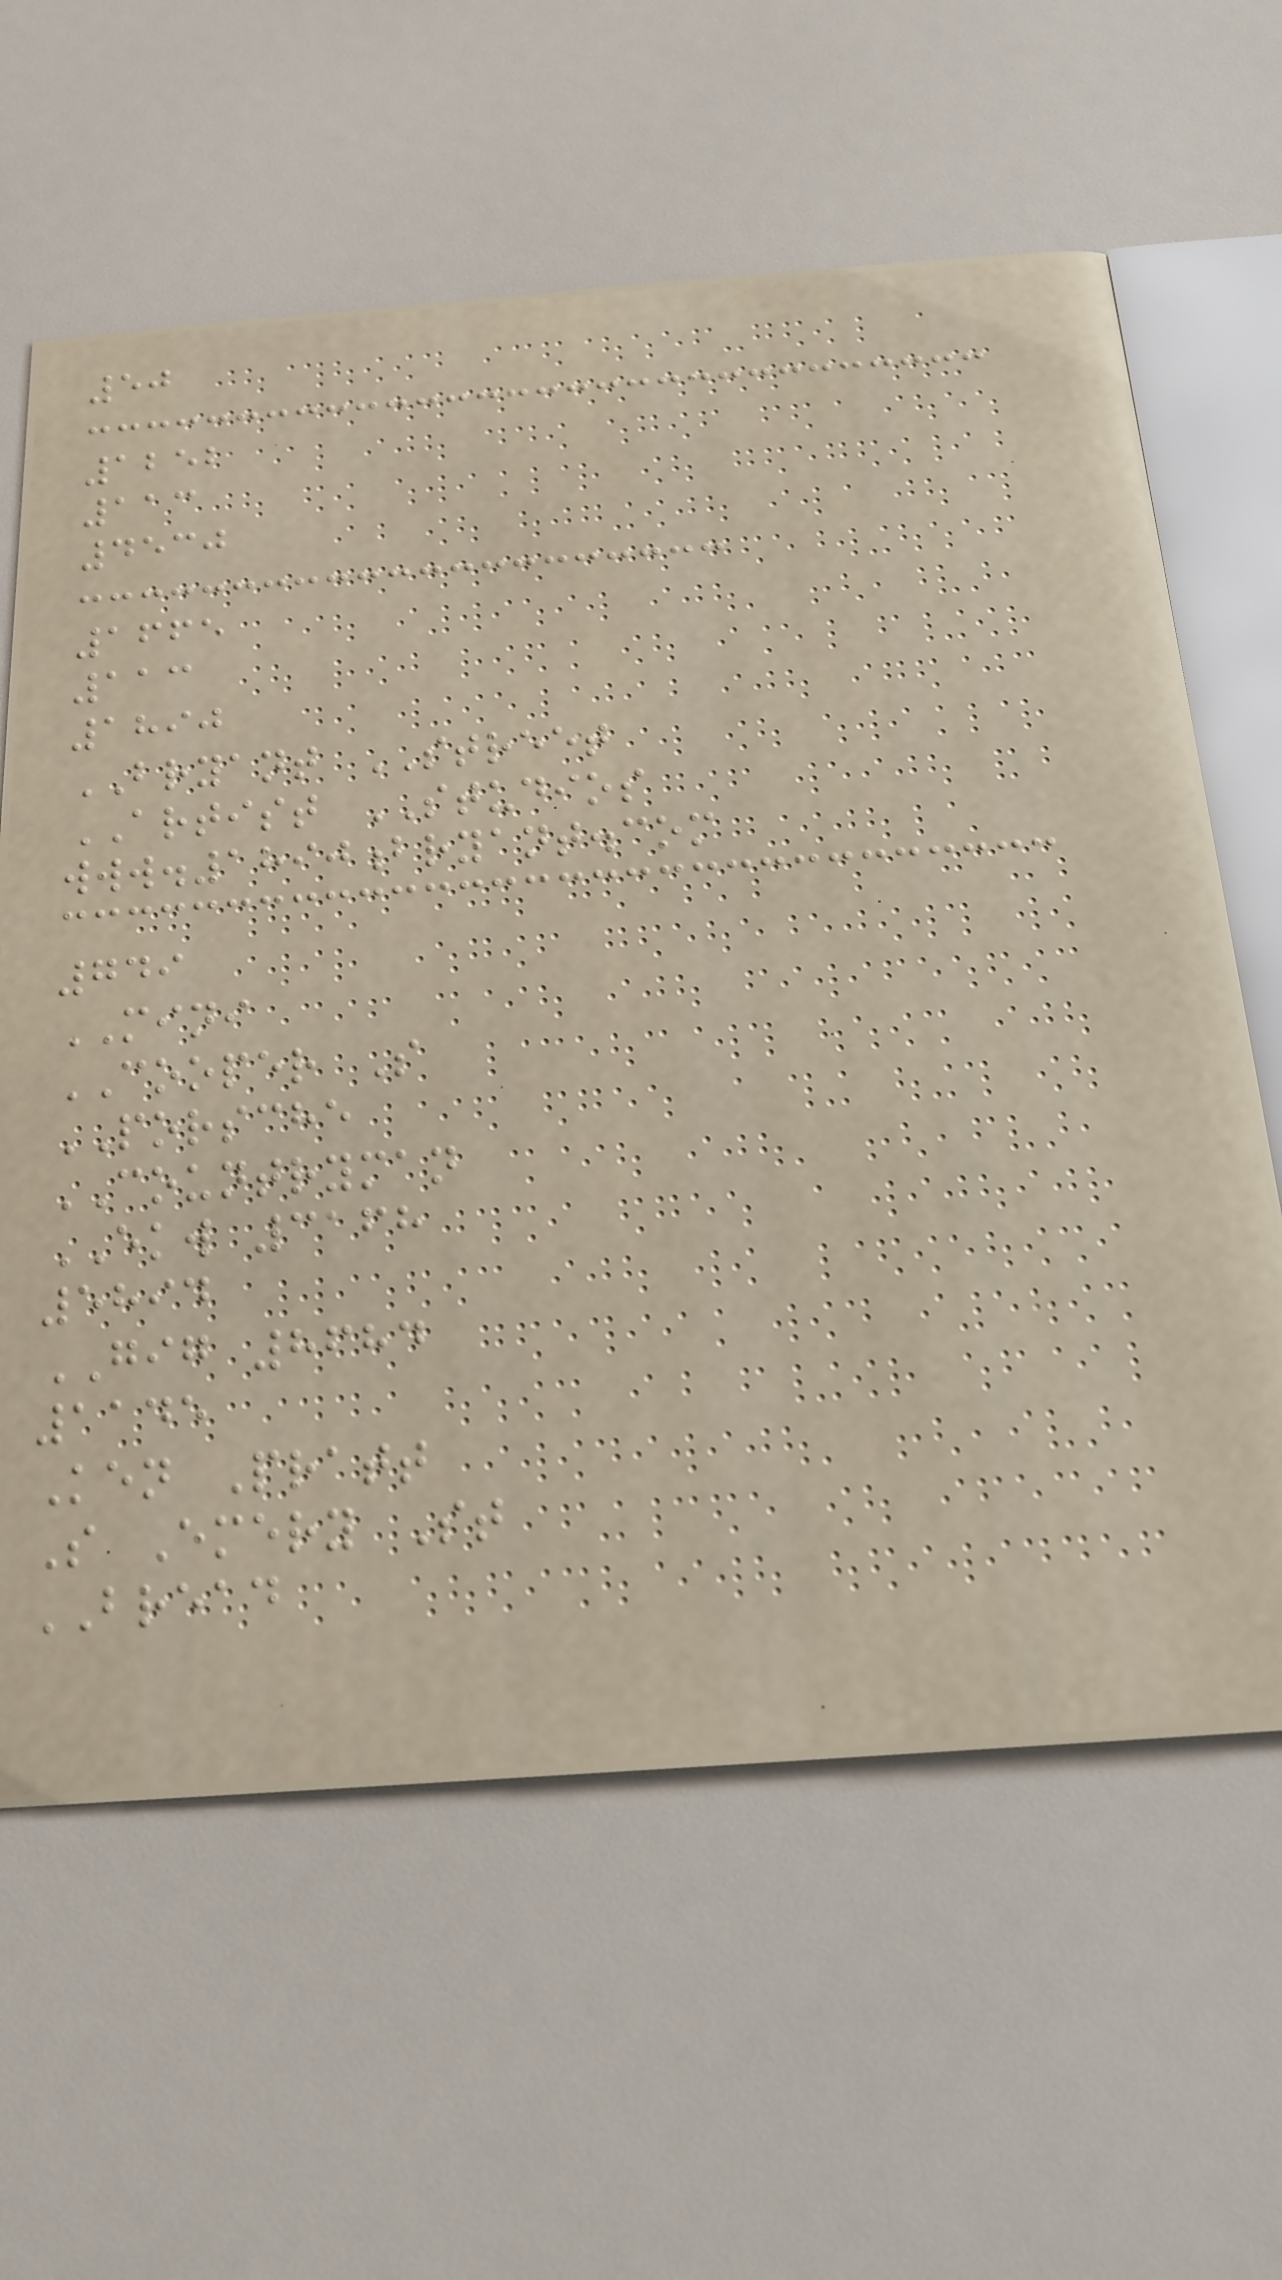50
1252
113
4530
1665
113
1890
BRYANT STREET
ARTIST STUDIOS
www.1890bryant.com
749
MINI
COOPER S
PORSCHE
COUNTRYMAN
EKW 3168
5894
GIG 8684
1145
Ken Pratt
S Emery St
BREAD
